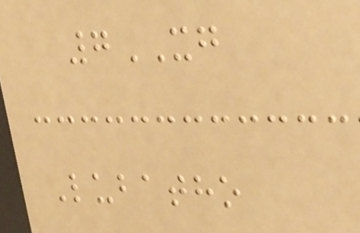7XG
Lubatho
